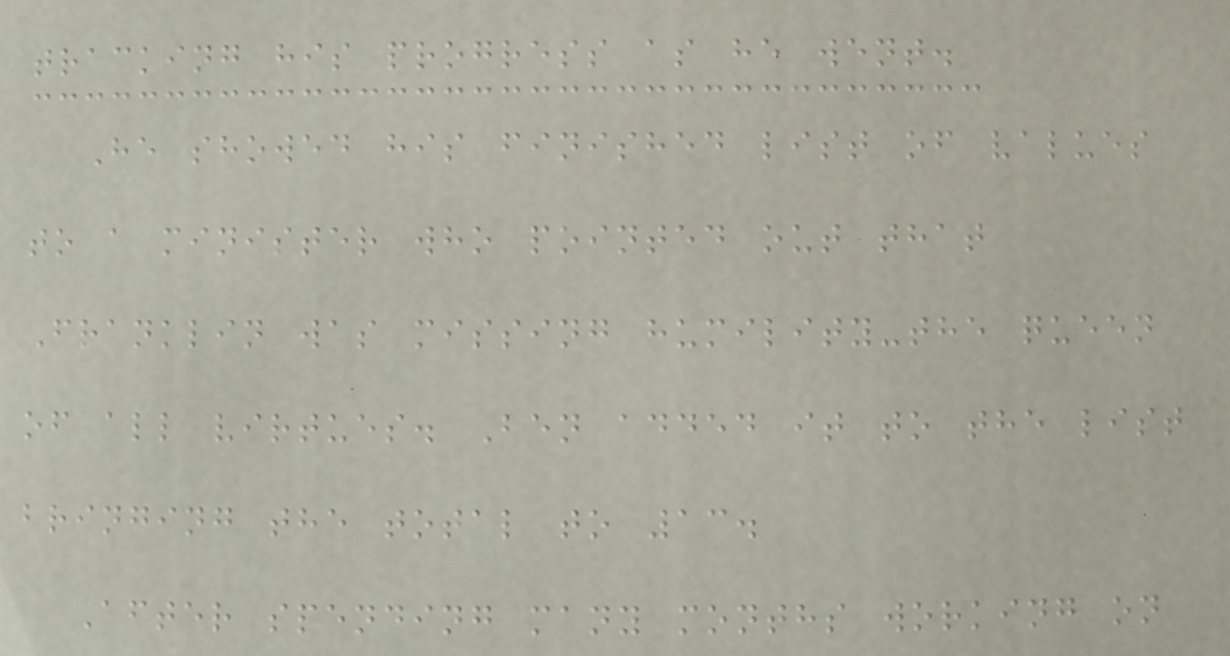tracking his progress as he went.
He showed his finished list of values
to a minister who pointed out that
Franklin was missing humility-the queen
of all virtues. Ben added it to the list
bringing the total to 13.
After spending many months working on
